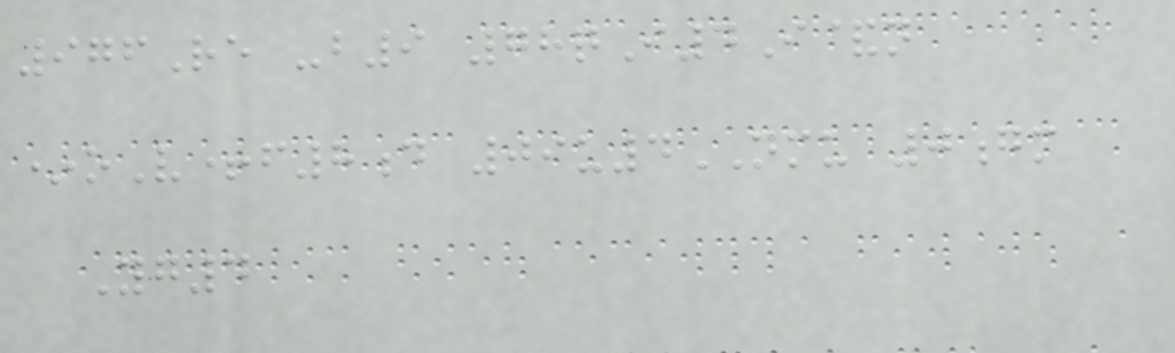976Re -b9 78qI4I&n
*oV+f8d 09u4NMU 0gm
Yg4
